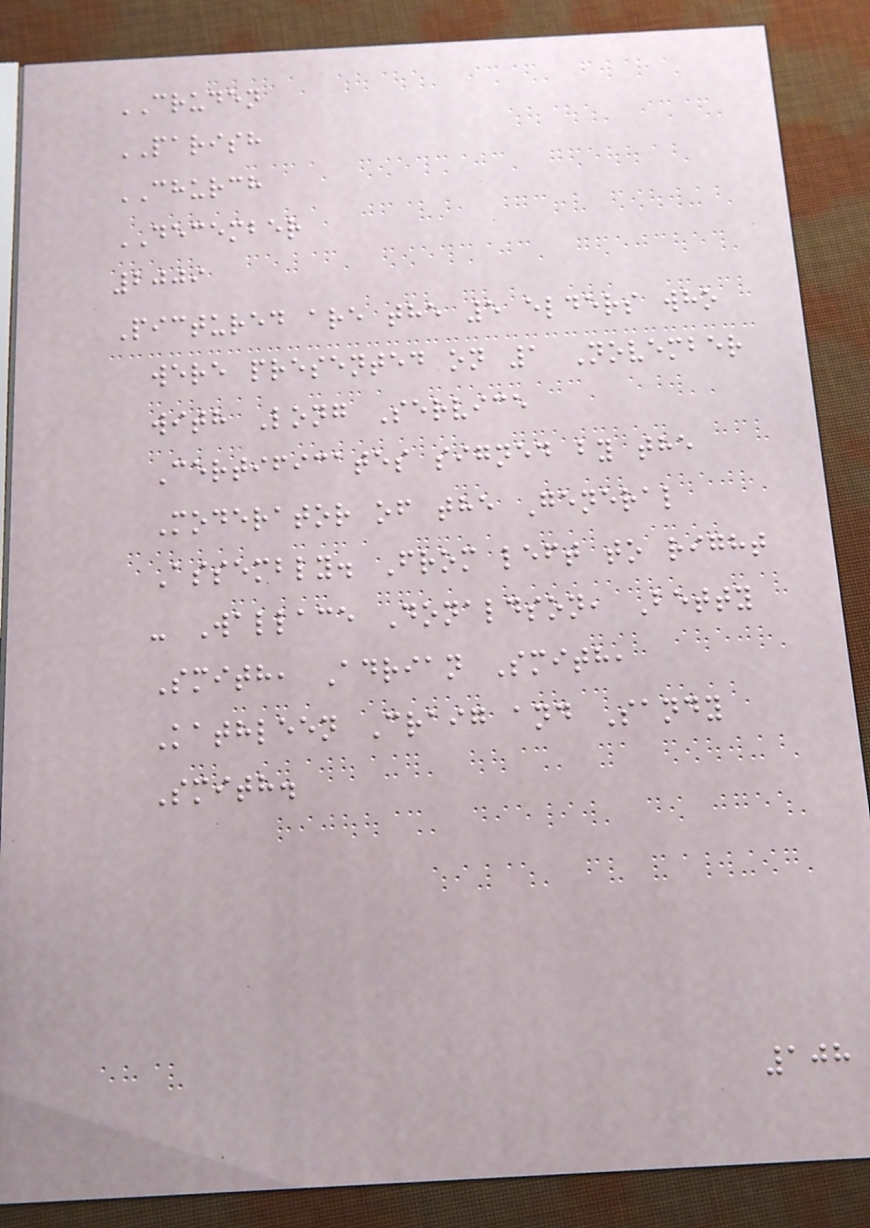CRUDEN
PARISH
CHURCH
DECEMBER
2009
Pictured are the 5 elders who
were presented on 1 November
with Long Service
Certificates signed by the
Moderator of the General
Assembly. From left to right
- Wallace Donaldson, Betty
Smith, Adrian Smith,
Kathleen Craig and Sandy
Smith.
108
